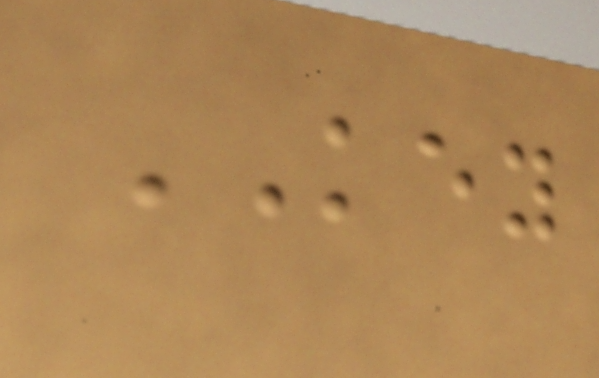KEY
